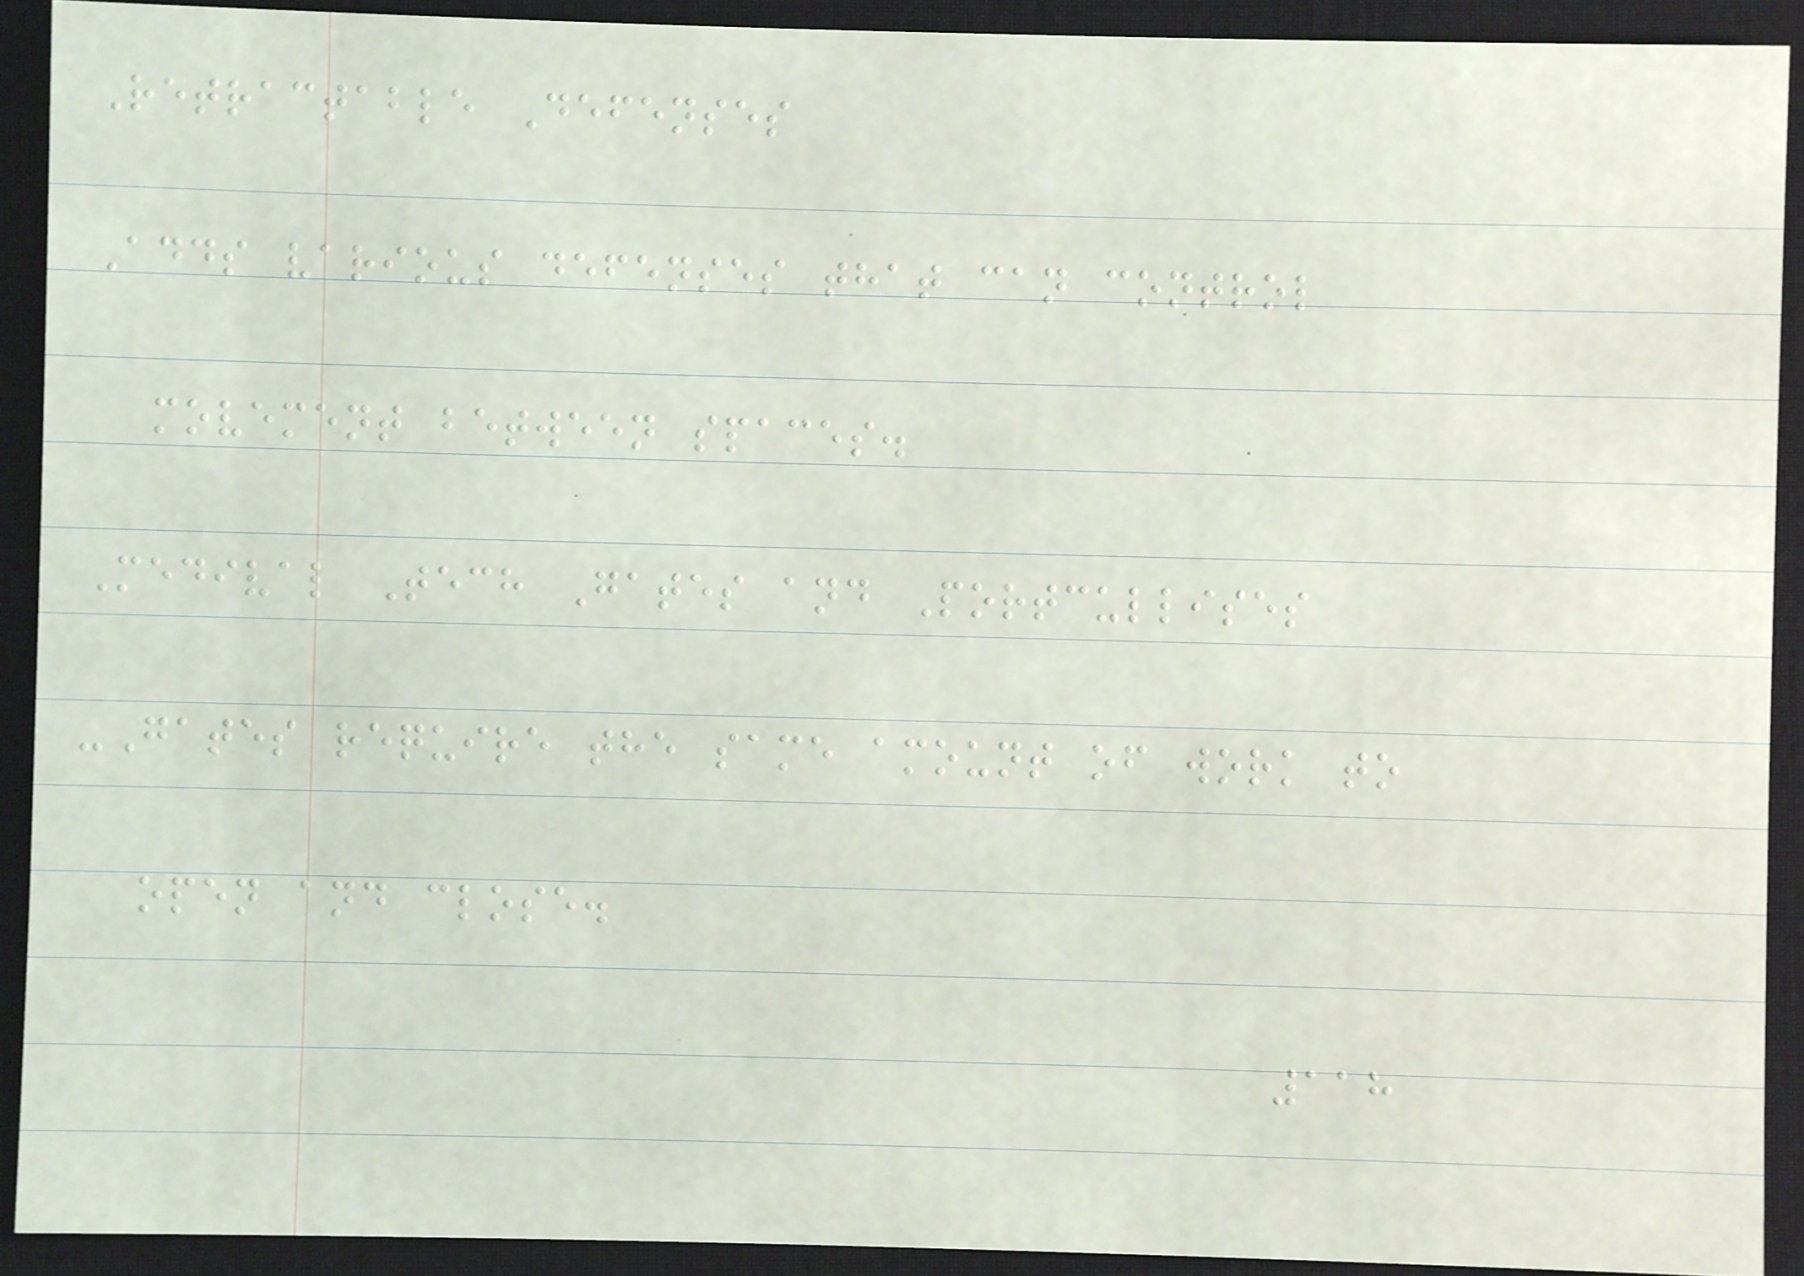Retractable Defenses
Adds various defenses that can control
movement between spaces.
Medival Tech Gates and Portcullises
-Gates require the same amount of work to
open and close.
118
